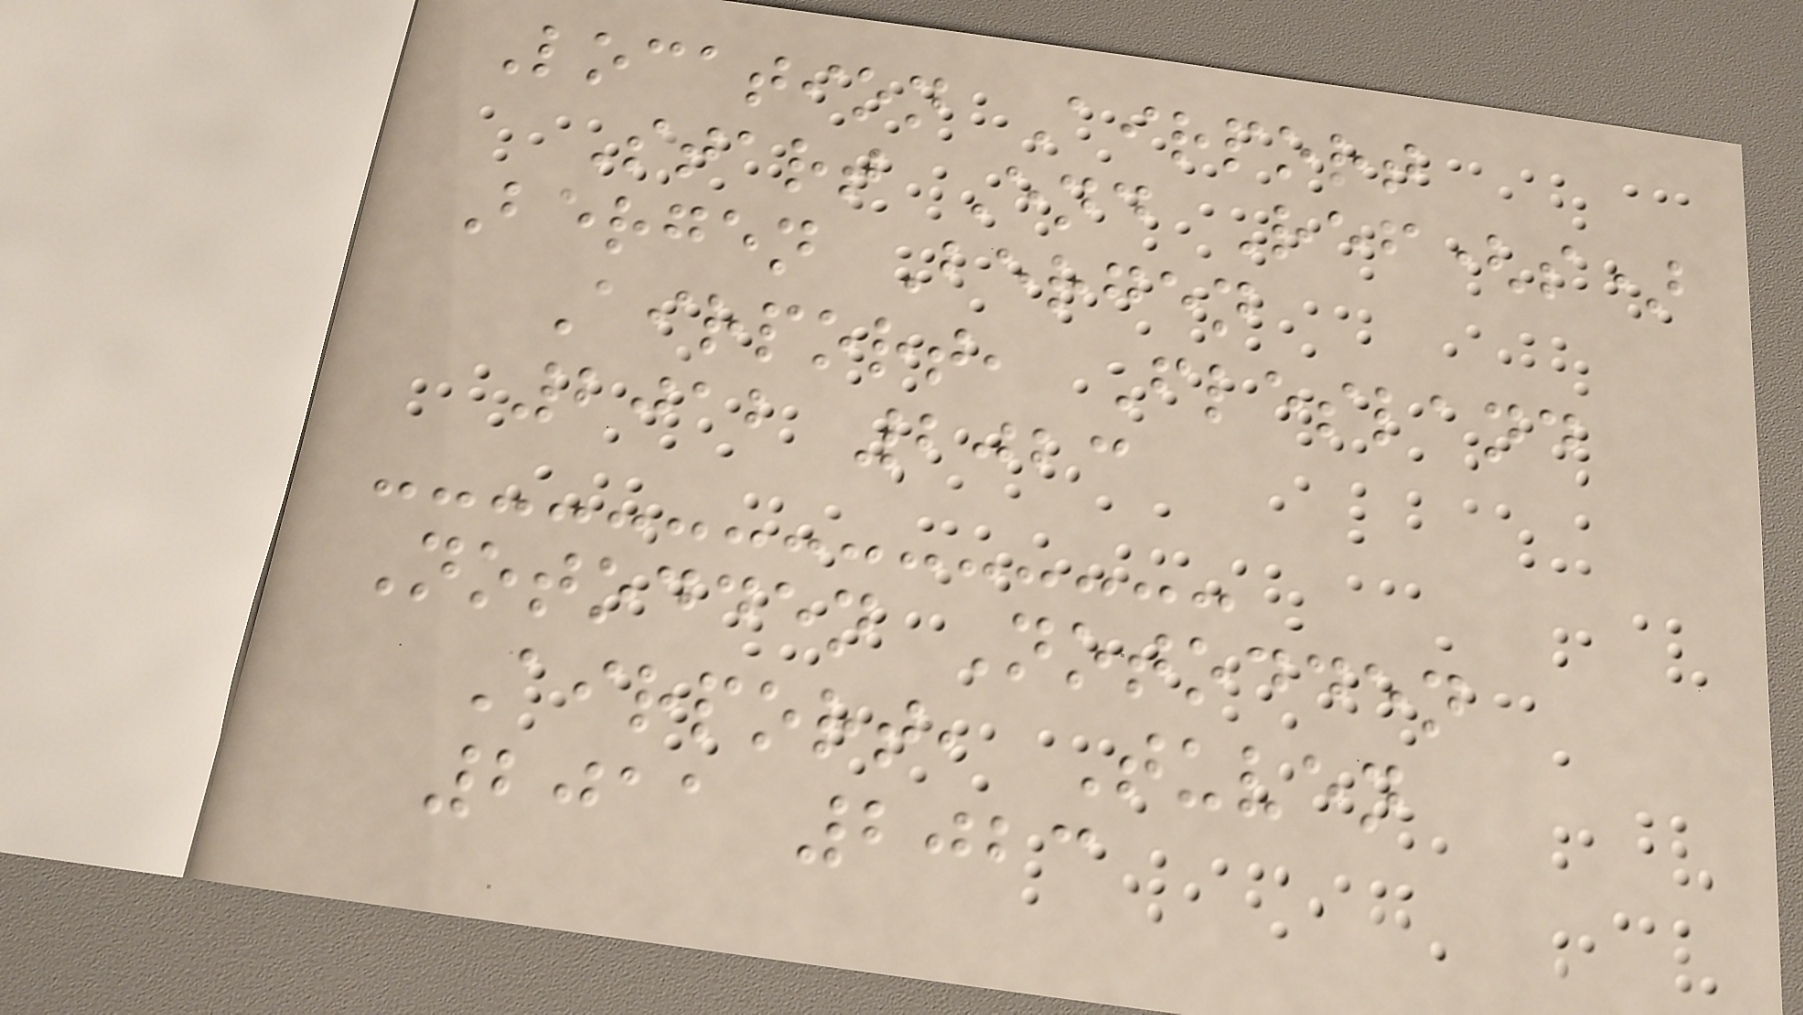Location Airport
Start End Ref(s)
Bergen Bergen
Airport, Flesland
2012 2023
Notodden Notodden
Airport, Tuven
2011 2023
